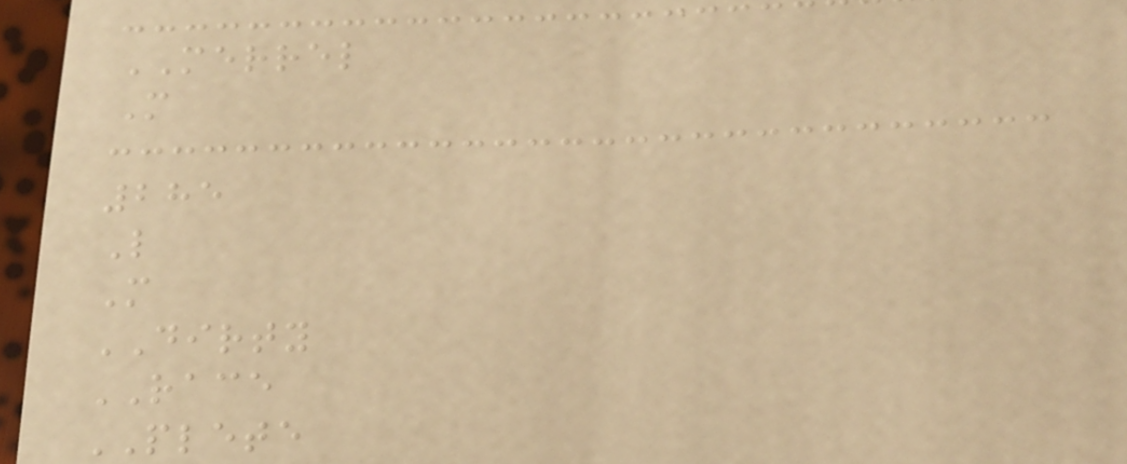MERREL
M
285
L
M
DIRTY
RACE
PLETE
